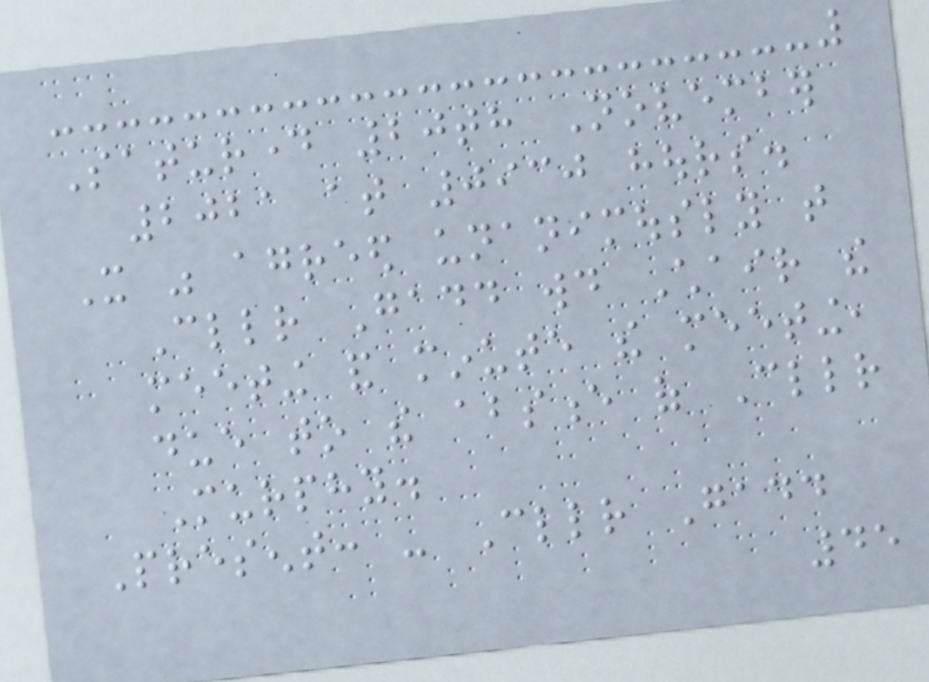Saturday 20th November
2021 at 0930 hours.
It was agreed unanimously that
Cllr Gadd would Chair the
meeting and minute the meeting,
due to the absence of Cllr
Murphy.
Present: - Cllr Gadd
45
